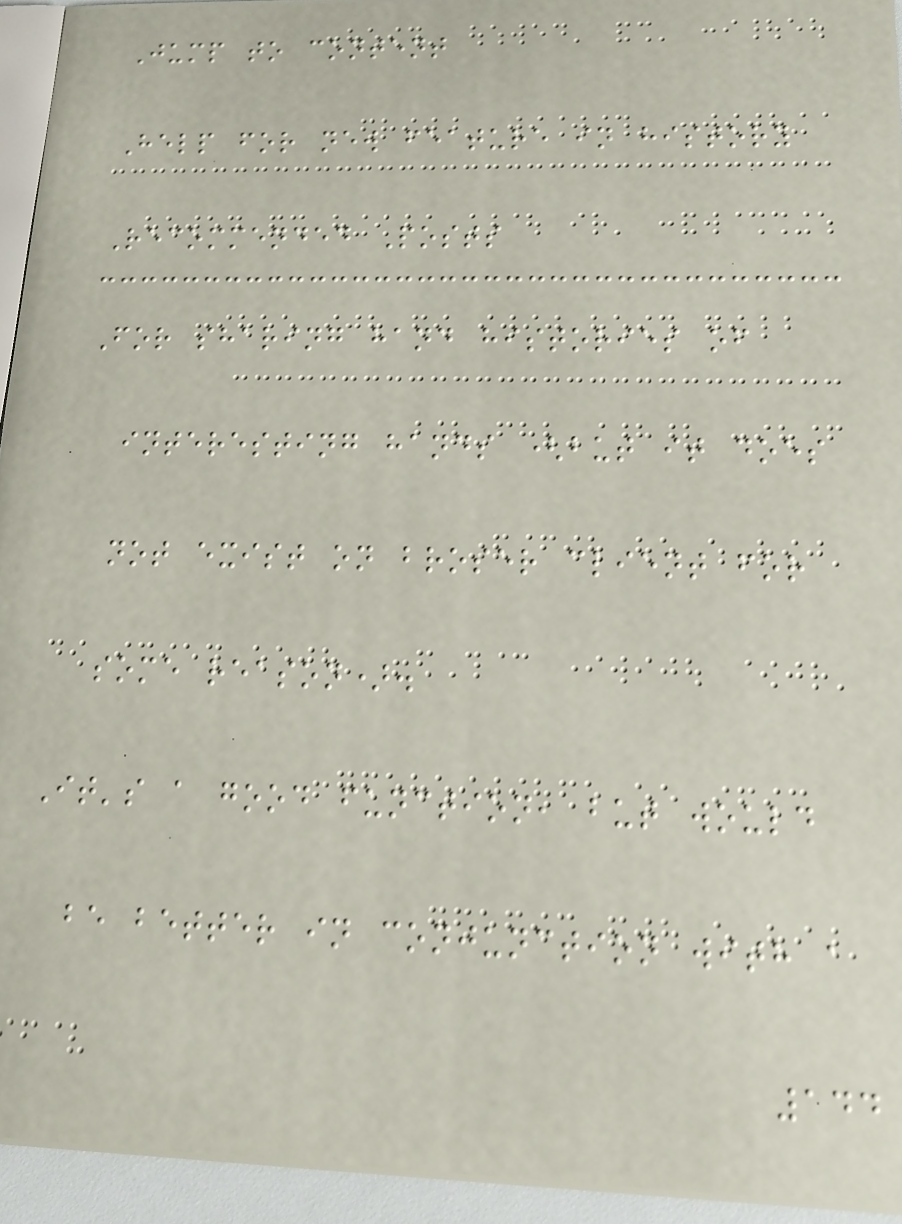Jump to content
Help for new feature in history
Recommended Posts
For sharing hand histories of
interesting hands (but it does
not exist on broser client for
some reason).
It's a good function, but would
be better in conjunction with a
144
